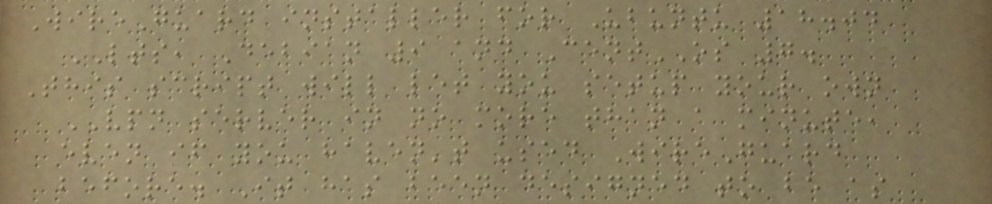WireGuard installer for Ubuntu 18.04
LTS, Debian 9 and CentOS 7.
This script will let you setup your own
VPN server in no more than a minute,
even if you haven't used WireGuard
before. It has been designed to be as
